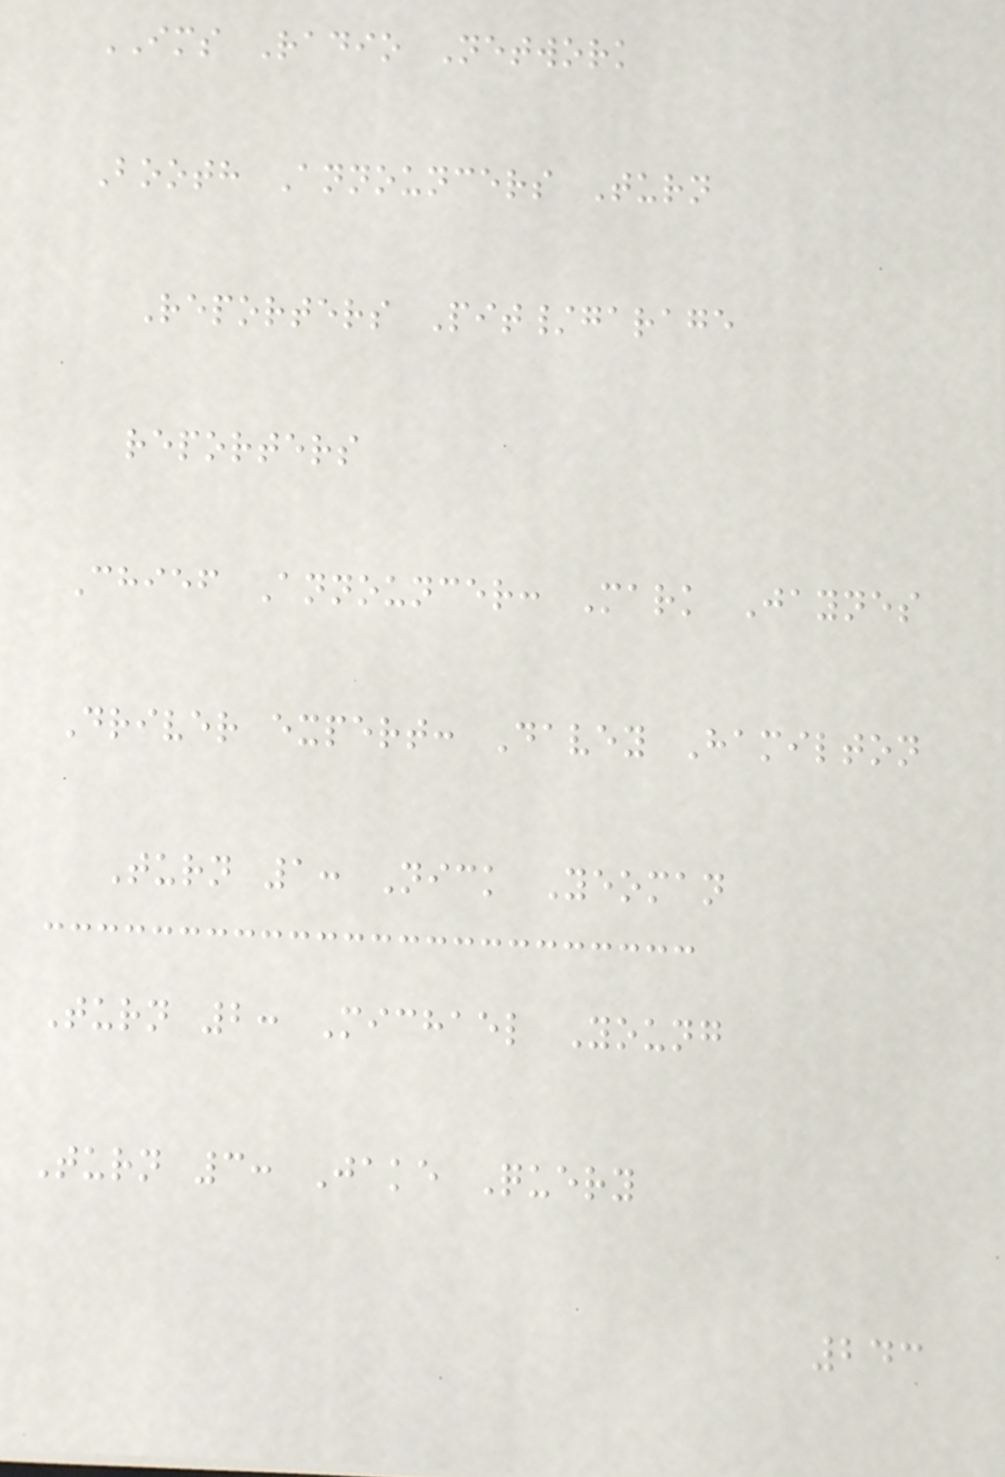IMS Radio Network
Booth Announcers Turn
Reporters Pit/garage
reporters
Chief Announcer: Mark Jaynes
Driver expert: Davey Hamilton
Turn 1: Nick Yeoman
Turn 2: Michael Young
Turn 3: Jake Query
243
